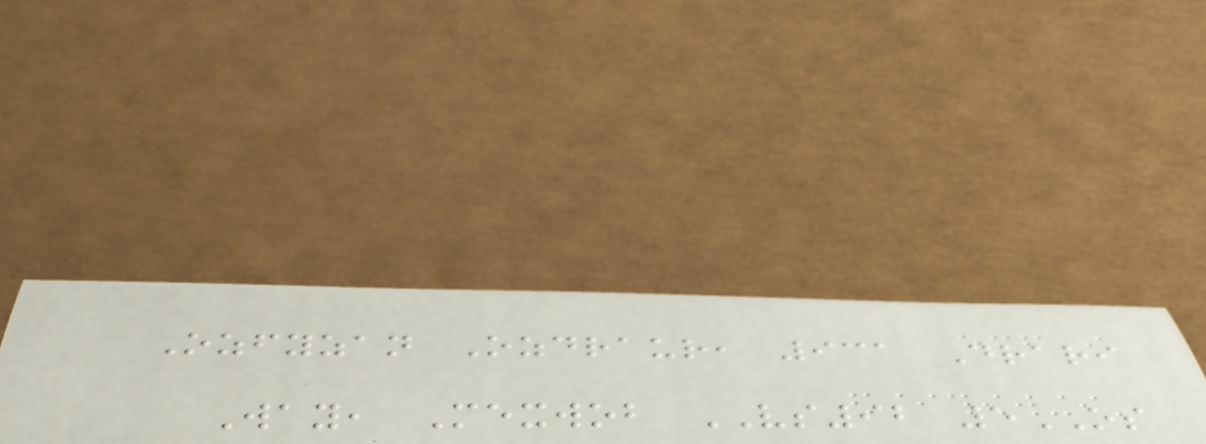Ozfyzan Ozdraur, 931 Drari
Way, Mexwob VS92 5OS
